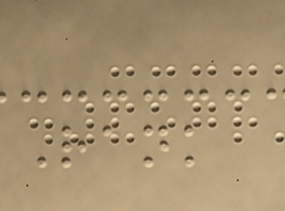Rank
